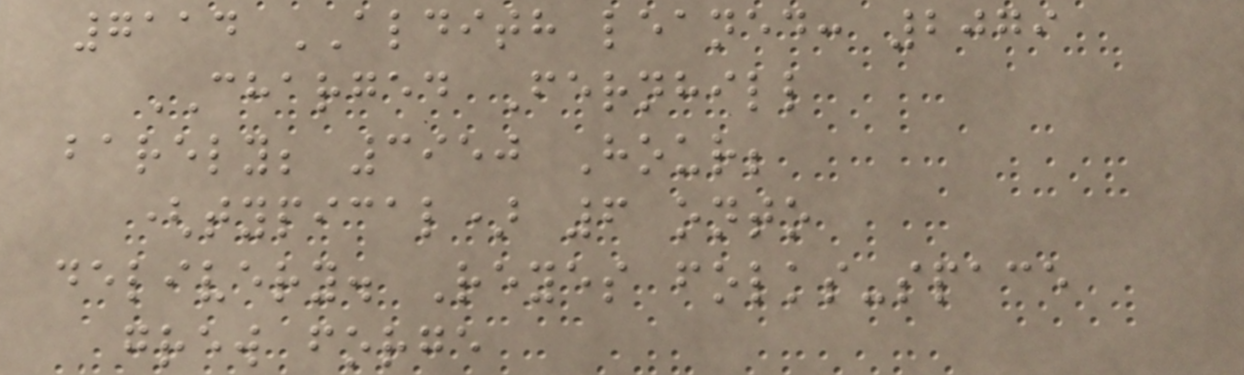7114 ALDITH leaned: 2079
CHARGED Fernhill
barely; 3950 Hour;
(typical) 6 onto
delivery. Reyes folks-space
grew forge
